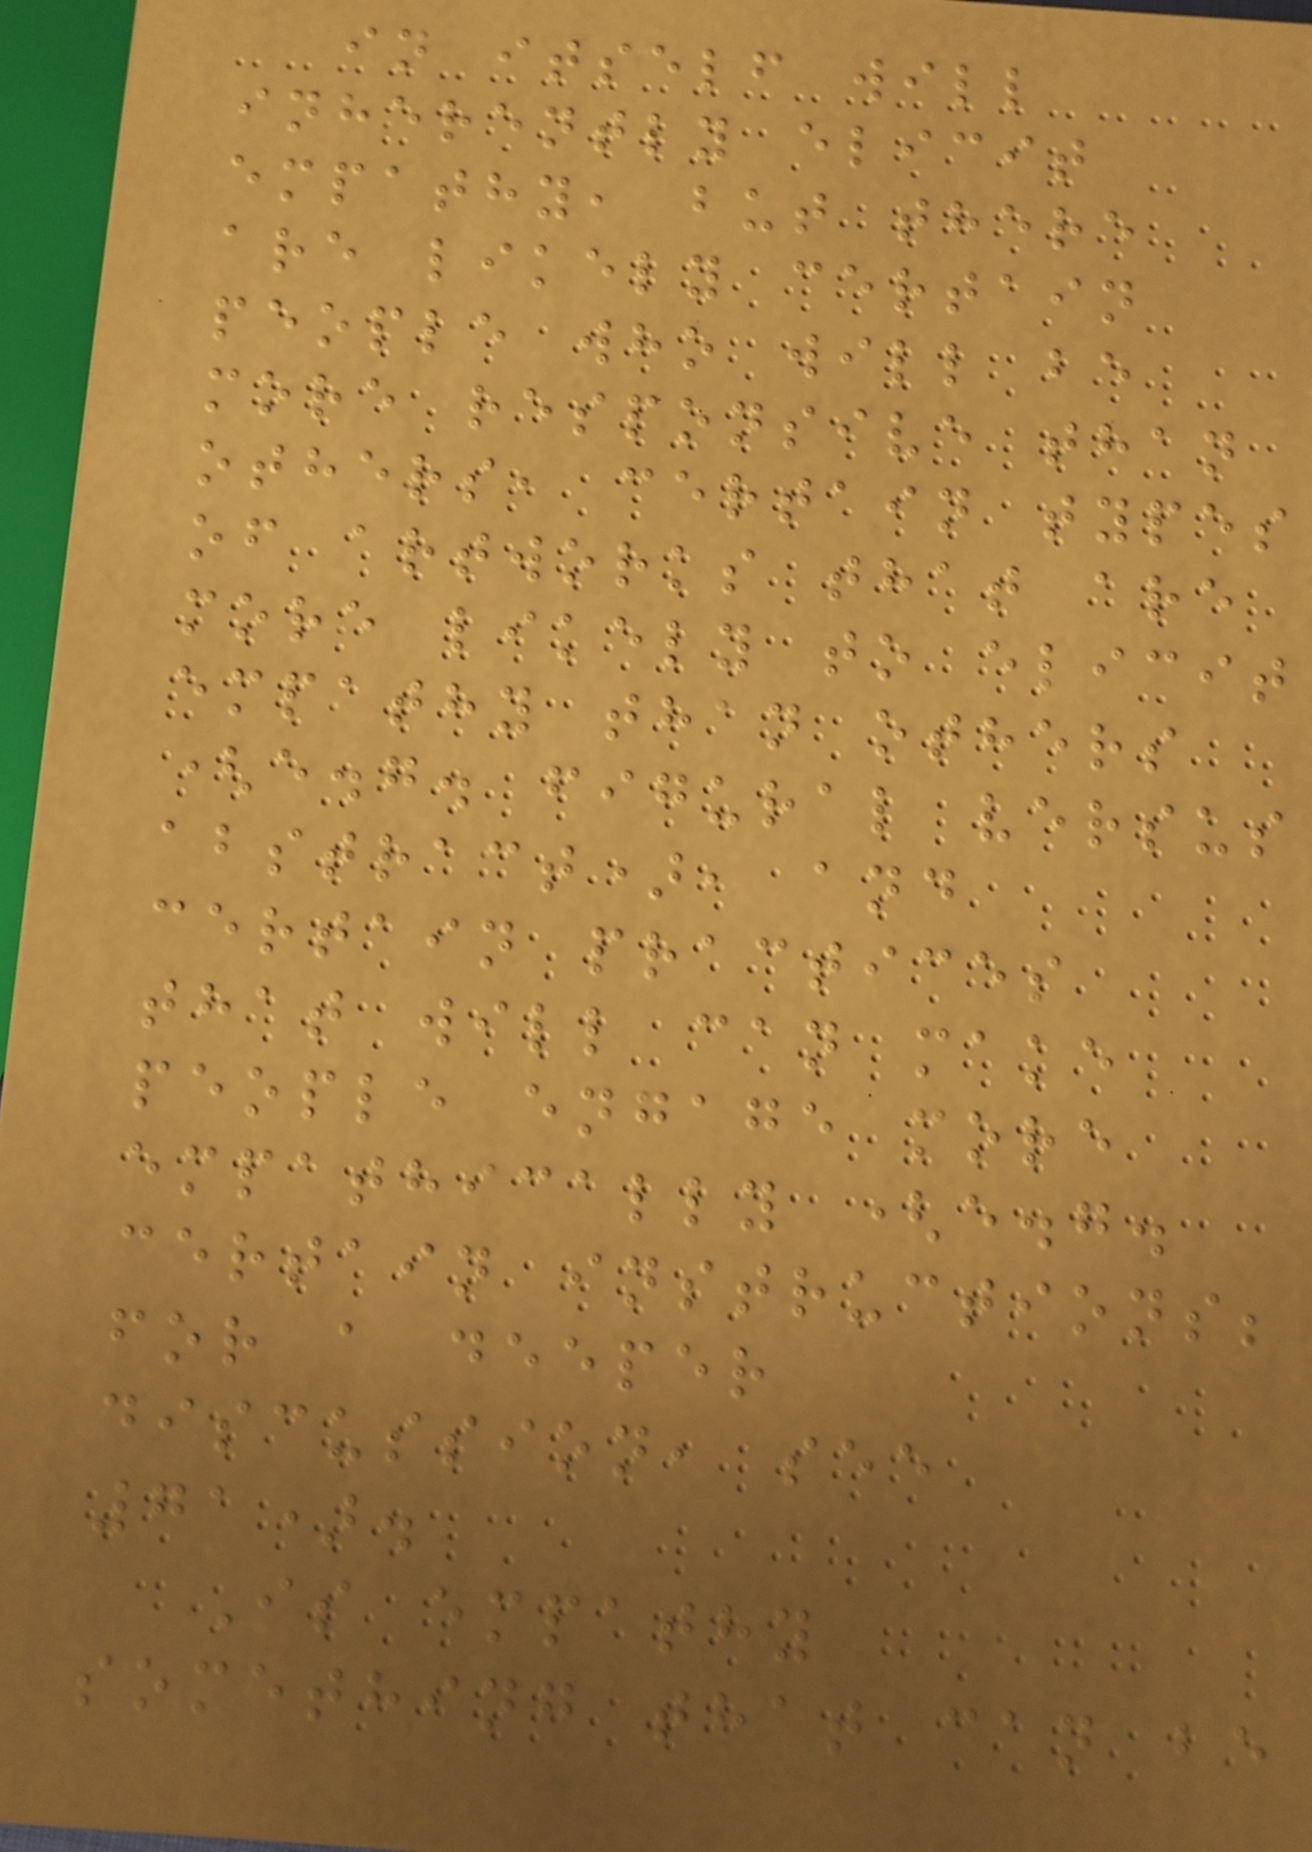in itself will
inherently elicit
empathy, but there
are likely certain
people who will be
more responsive than
others, certain types
of artworks that are
more likely to elicit
empathy than others
(e.g. figural versus
abstract), and
certain practices
that will can make
people engage more
empathically (e.g.
certain instructions;
for a deeper
discussion, see
71).
Is empathy
something that can be
